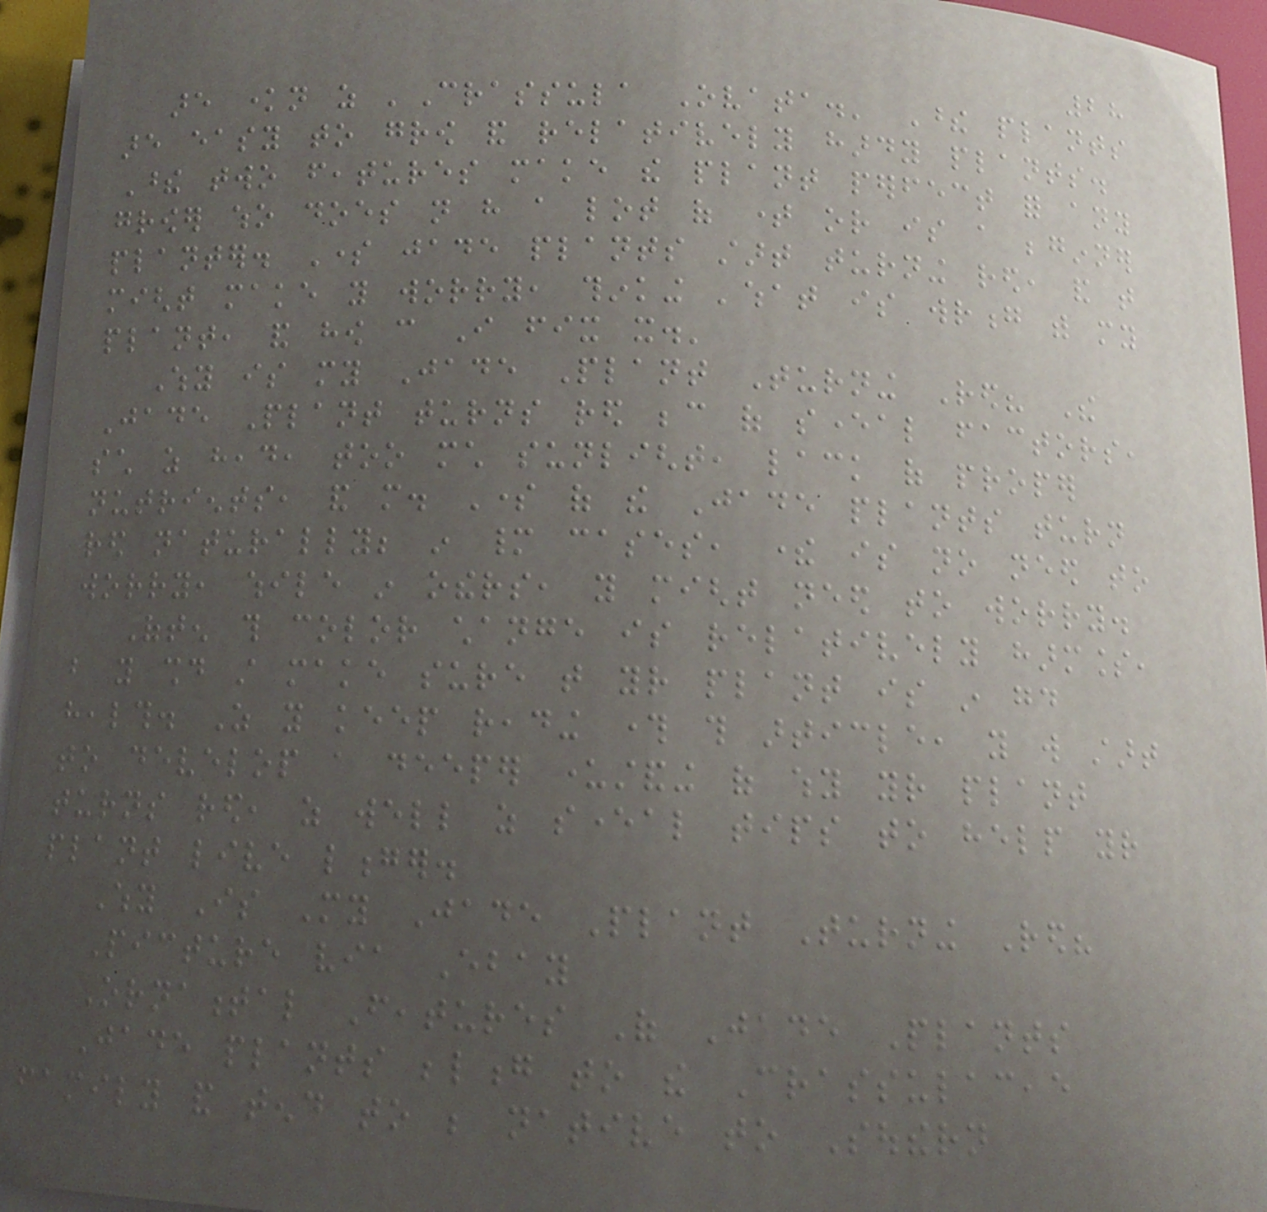28
are known as 'Crassula Ovata.' These plants
are easy to grow and relatively hardy plants.
These two features make the plant perfect for any
grower who does not have a lot of time or is a beginner
planter. Some jade plants start turning red, and that
might make you worry, thinking 'what is wrong with my
plant, and how can I fix it.'
Why is my Jade Plant Turning Red? The
Jade Plant turns red because of several factors,
such as head, too much sunlight, lack of proper
nutrients, and more. Some of the Jade plants turn
red naturally; in many cases, there is no need to
worry, while in others, you might need to worry.
Often this color change is relatively harmless,
but you should still make sure that your plant is in good
health. As you keep reading through this article, you will start
to develop a deeper understanding of why your plant
turns red, as well as several tips to help your
plant live longer.
Why Is My Jade Plant Turning Red?
Picture via Ebay
Ornamental Features Of Jade Plants
Jade plants belong to the Crassulaceae
family and tend to be native to Southern
